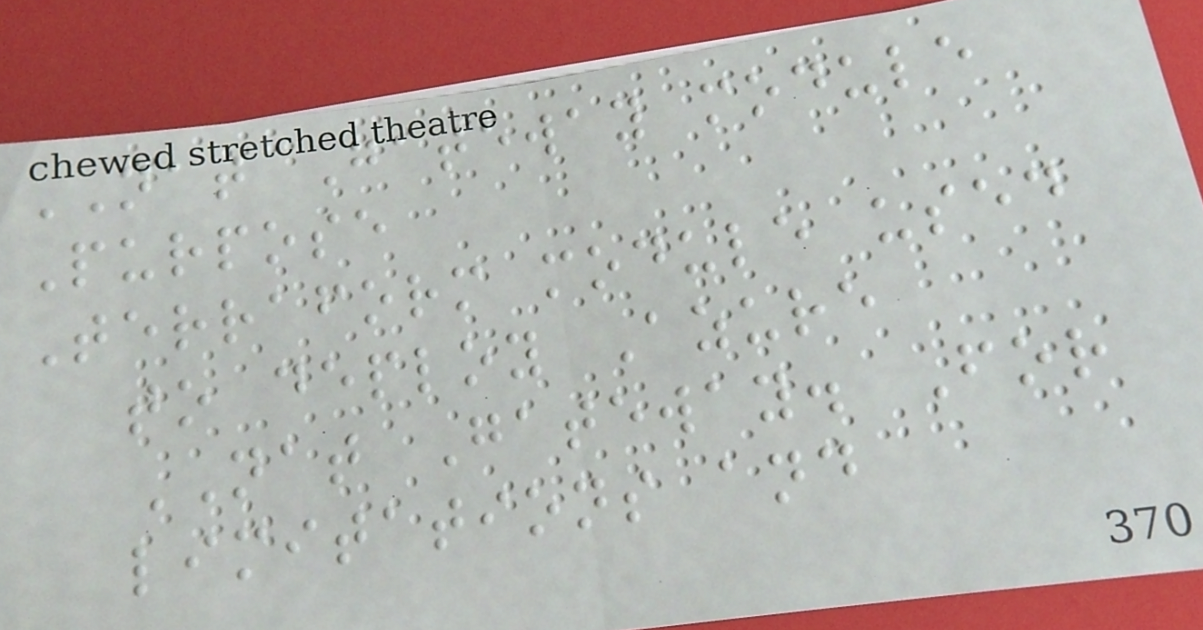NAT Gateway module
Purpose
Terraform module used
to deploy Azure
NAT Gateway. For
limitations and
